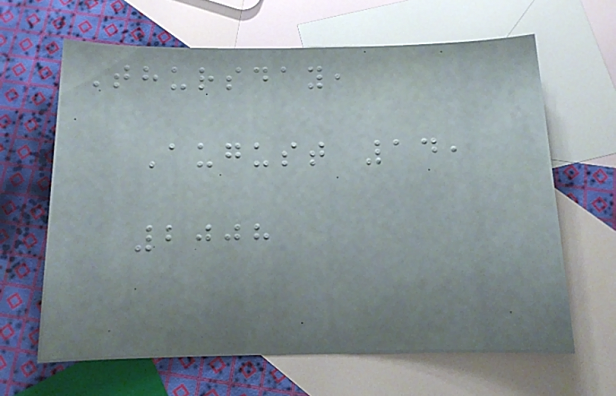Thursday,
August 14,
2008
